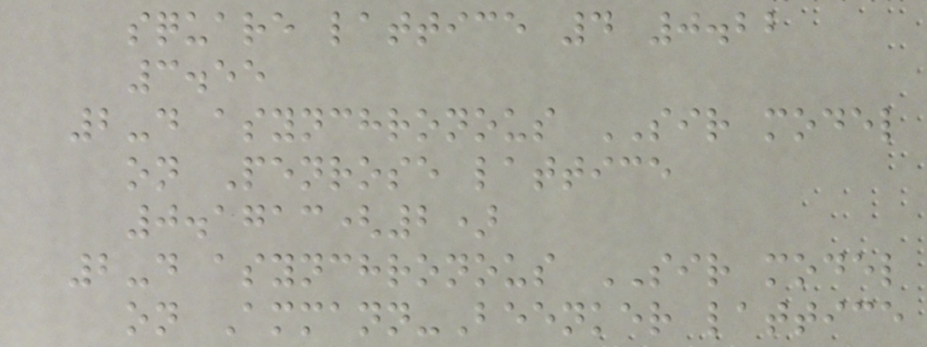square lattice 4 0.22
3.55
2-d asynchronous SIR model
on Penrose lattice
0.1713(2)
2-d asynchronous SIR model
on Ammann-Beenker lattice
